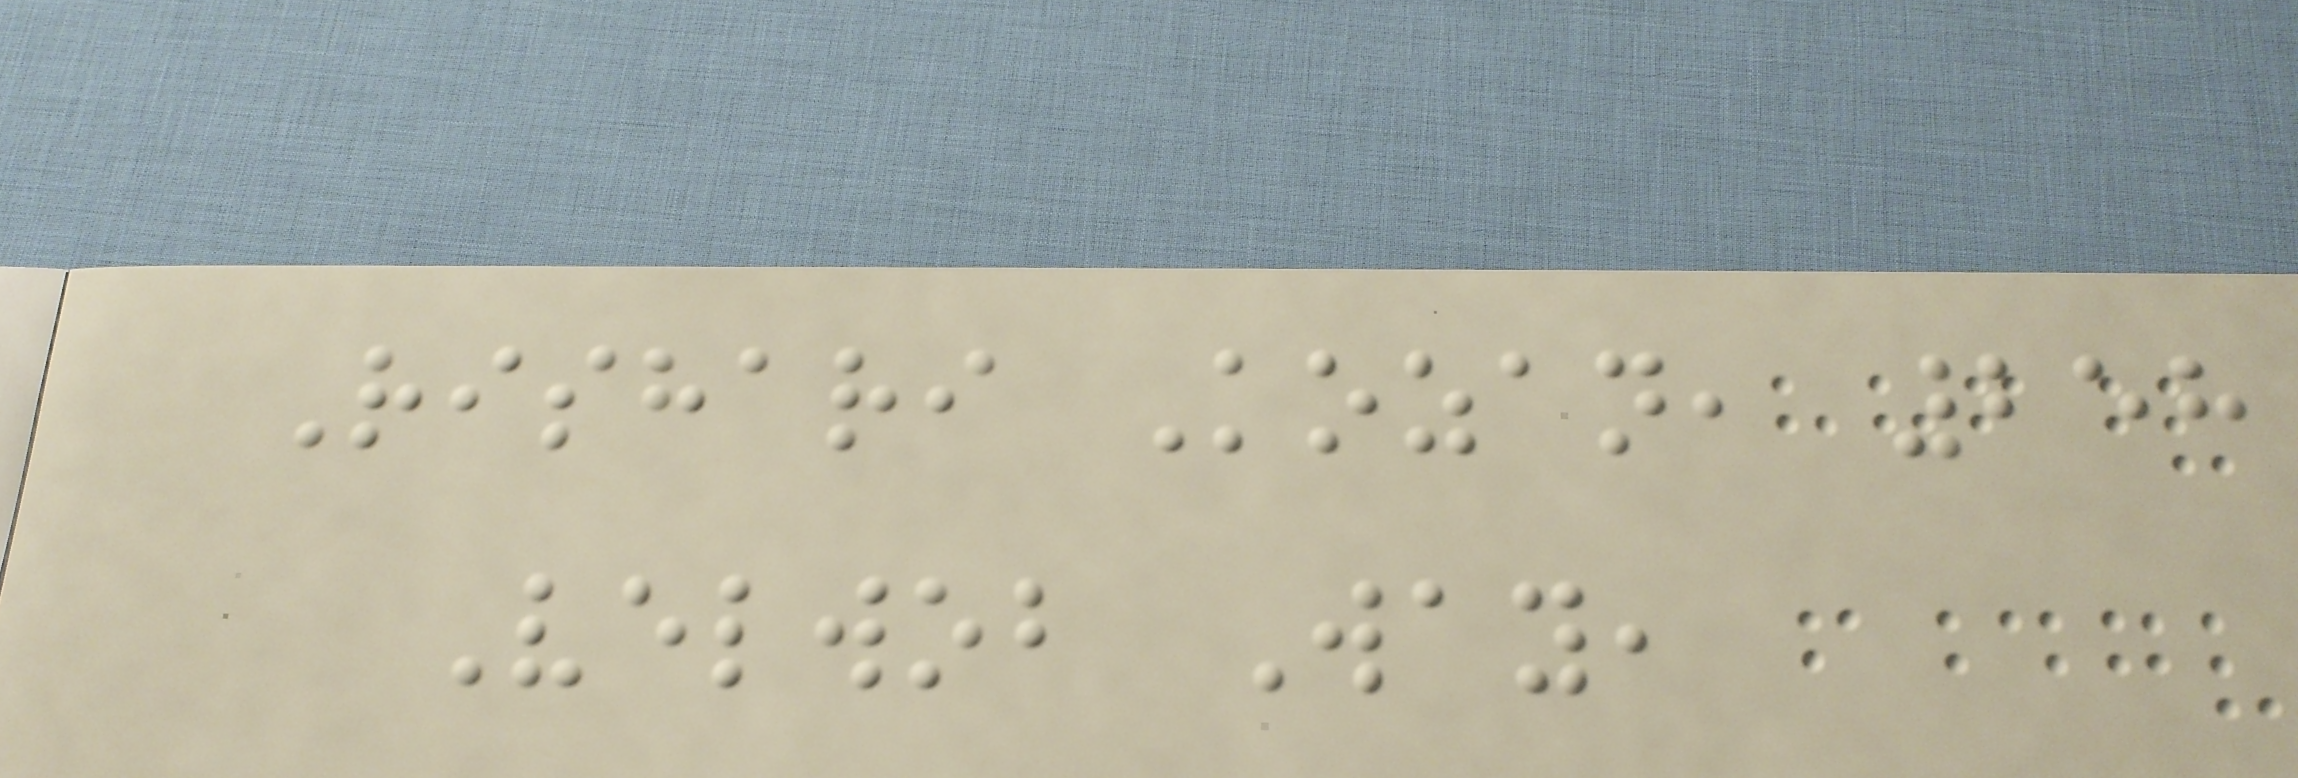Rishari Kozan, 258
Velwob Way,
